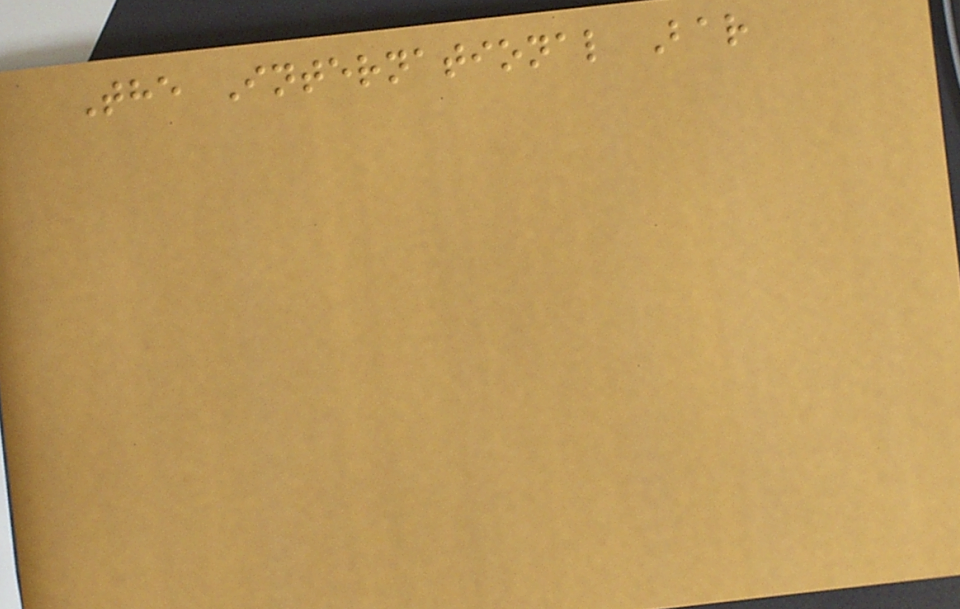The International Bar
